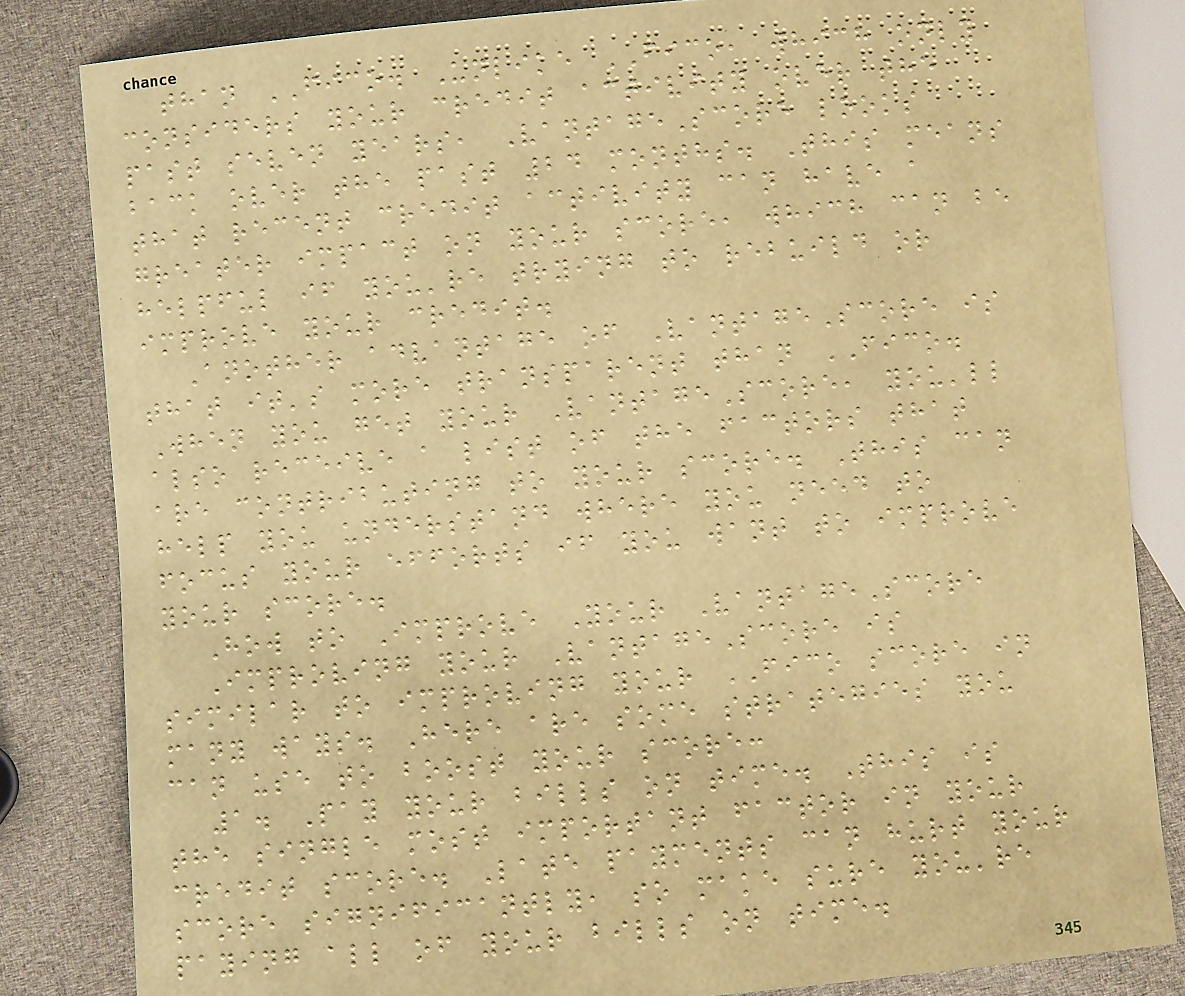than FICO. Unlike FICO, which only
considers your credit activity over the
past seven years, VantageScore looks
back over the past 24 months. This means
that recent credit activity can have a
greater impact on your score, which can be
helpful if you're trying to rebuild or
improve your credit.
Another advantage of VantageScore is
that it's more transparent than FICO.
When you get your VantageScore, you'll
also receive a list of the factors that
are contributing to your score. This can
help you understand where you need to
focus your efforts if you want to improve
your score.
How to Improve Your VantageScore
Improving your VantageScore is
similar to improving your FICO score in
many ways. Here are some strategies you
can use to boost your score:
1. Pay your bills on time. This is
the single most important factor in your
credit score. Late payments can hurt your
score significantly, so make sure you're
paying all of your bills on time.
